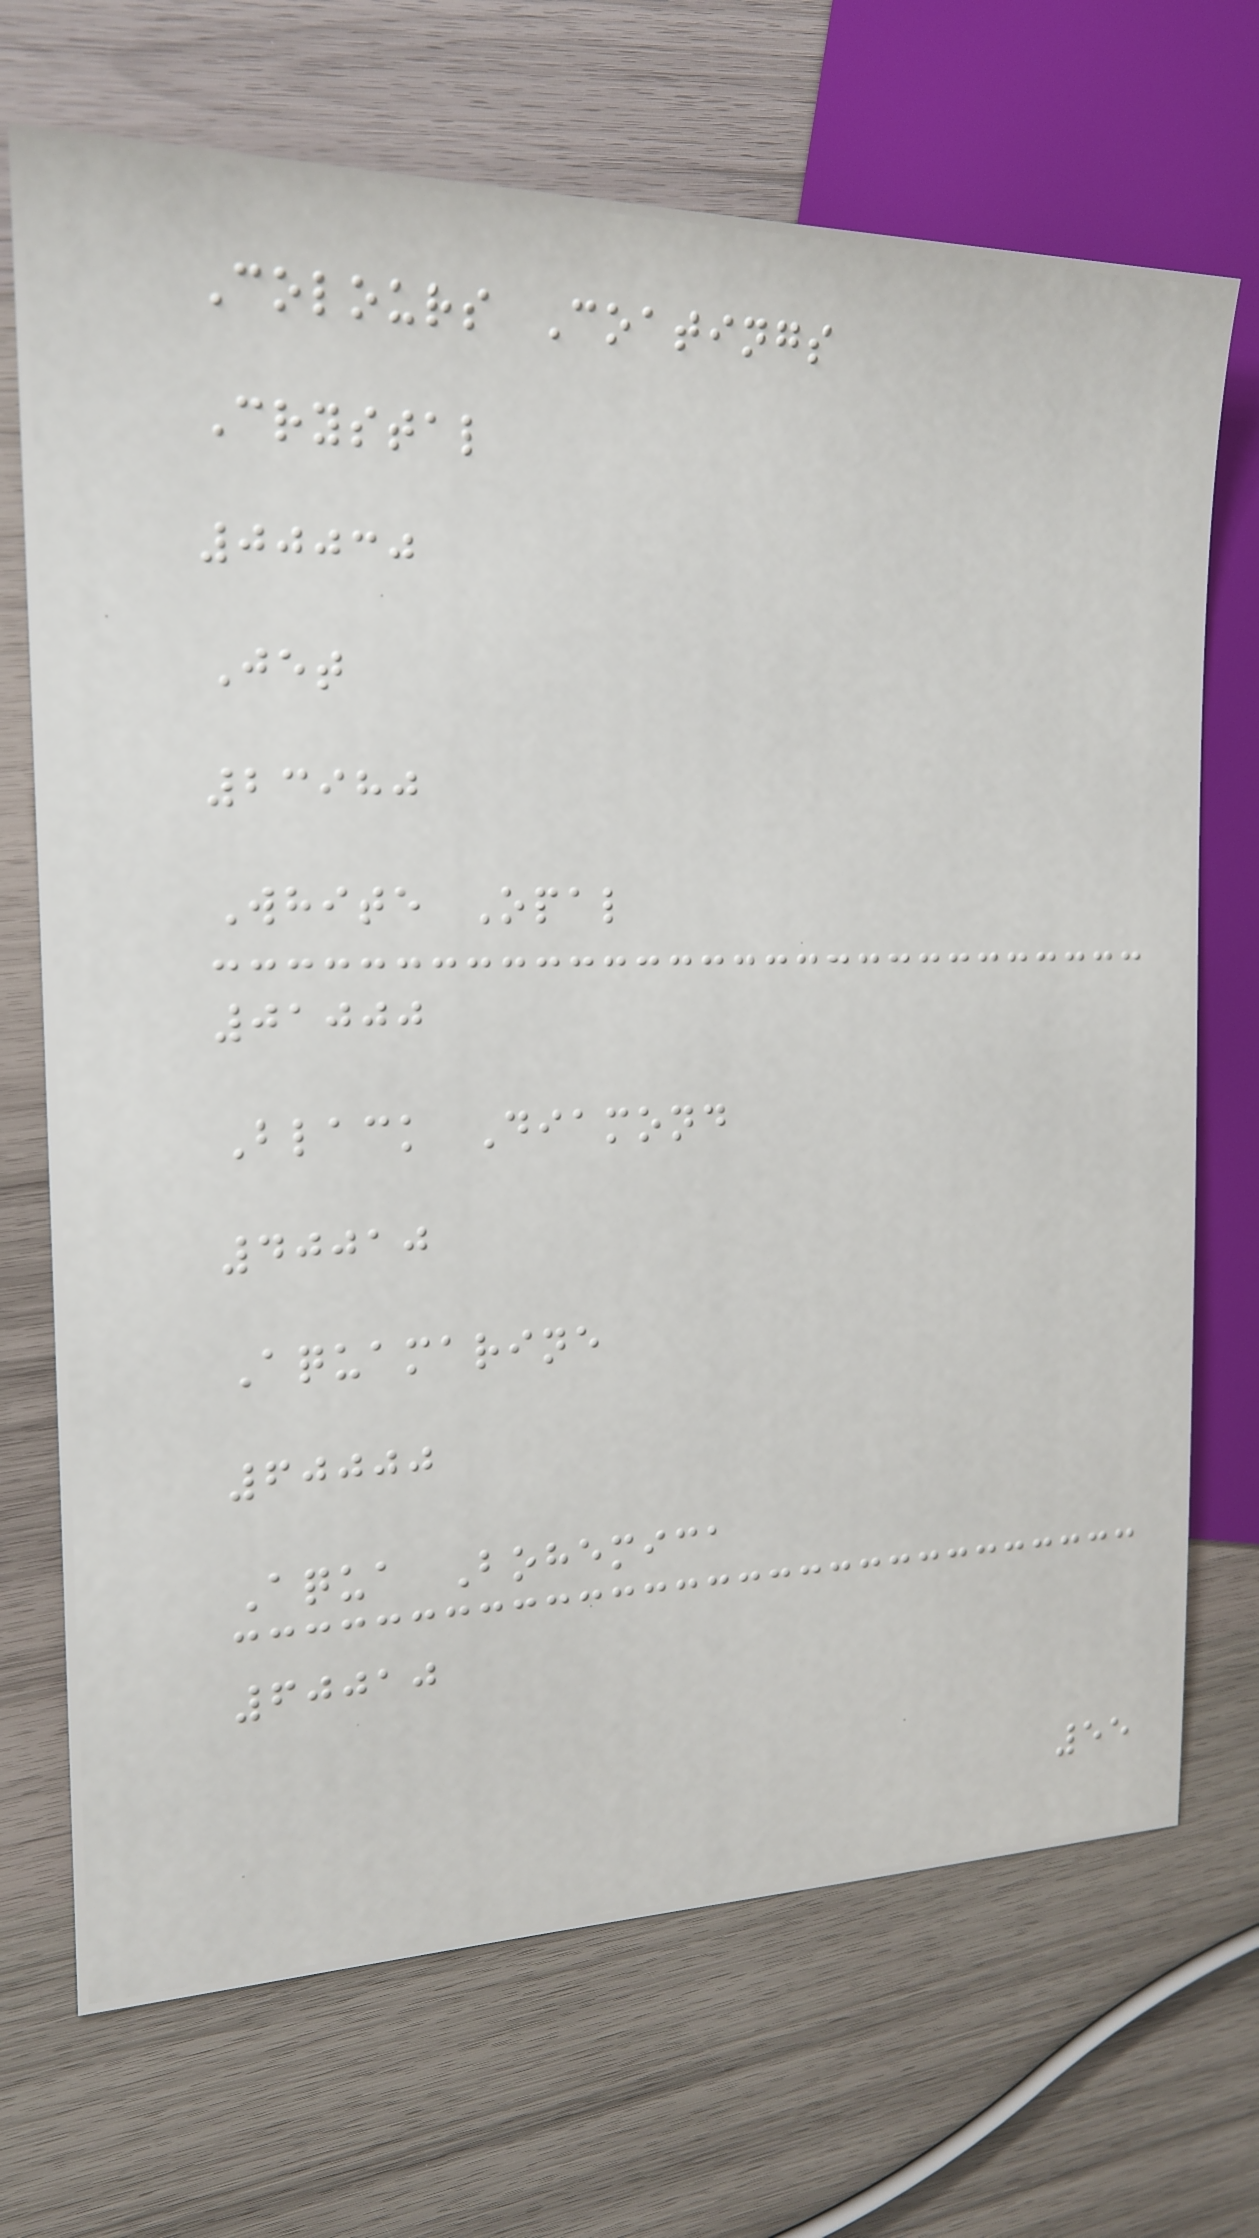Colours Coatings
Crystal
00030
Jet
23980
White Opal
01000
Black Diamond
40010
Aquamarine
60000
Aqua Bohemica
60010
55
